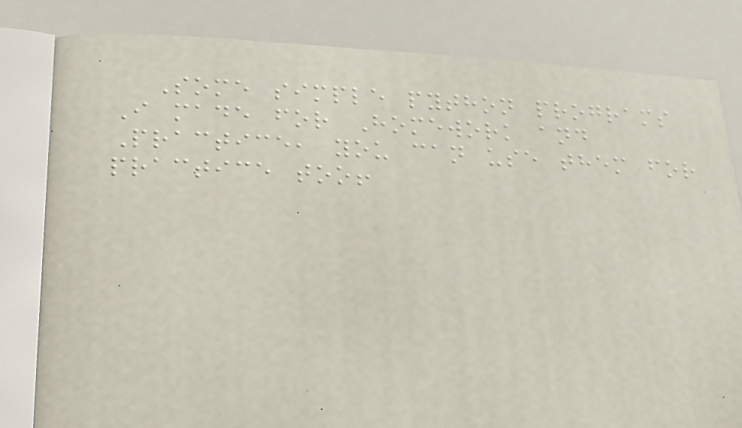Some simple python programs
I made for Homework and
Practice, you can use them for
practice too!
